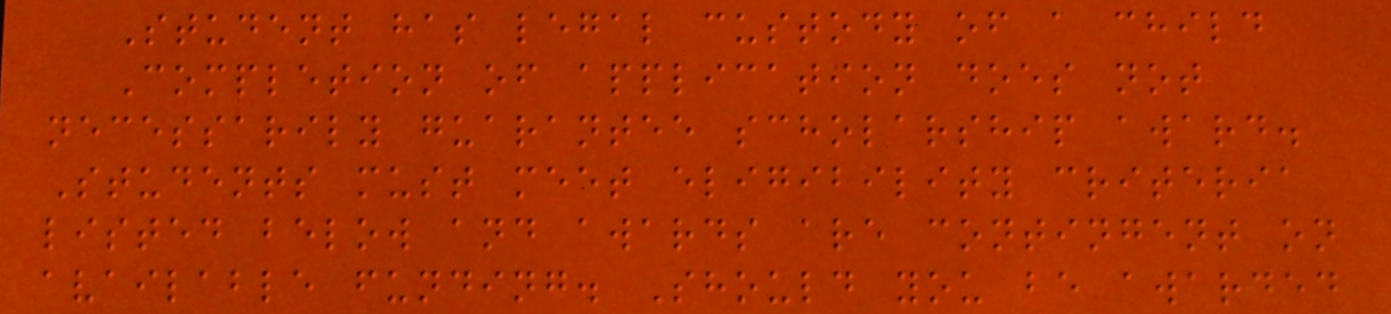Student has legal custody of a child
Completion of application does not
necessarily guarantee scholarship award.
Students must meet eligibility criteria
listed below and awards are contingent on
available funding. Should you be awarded
